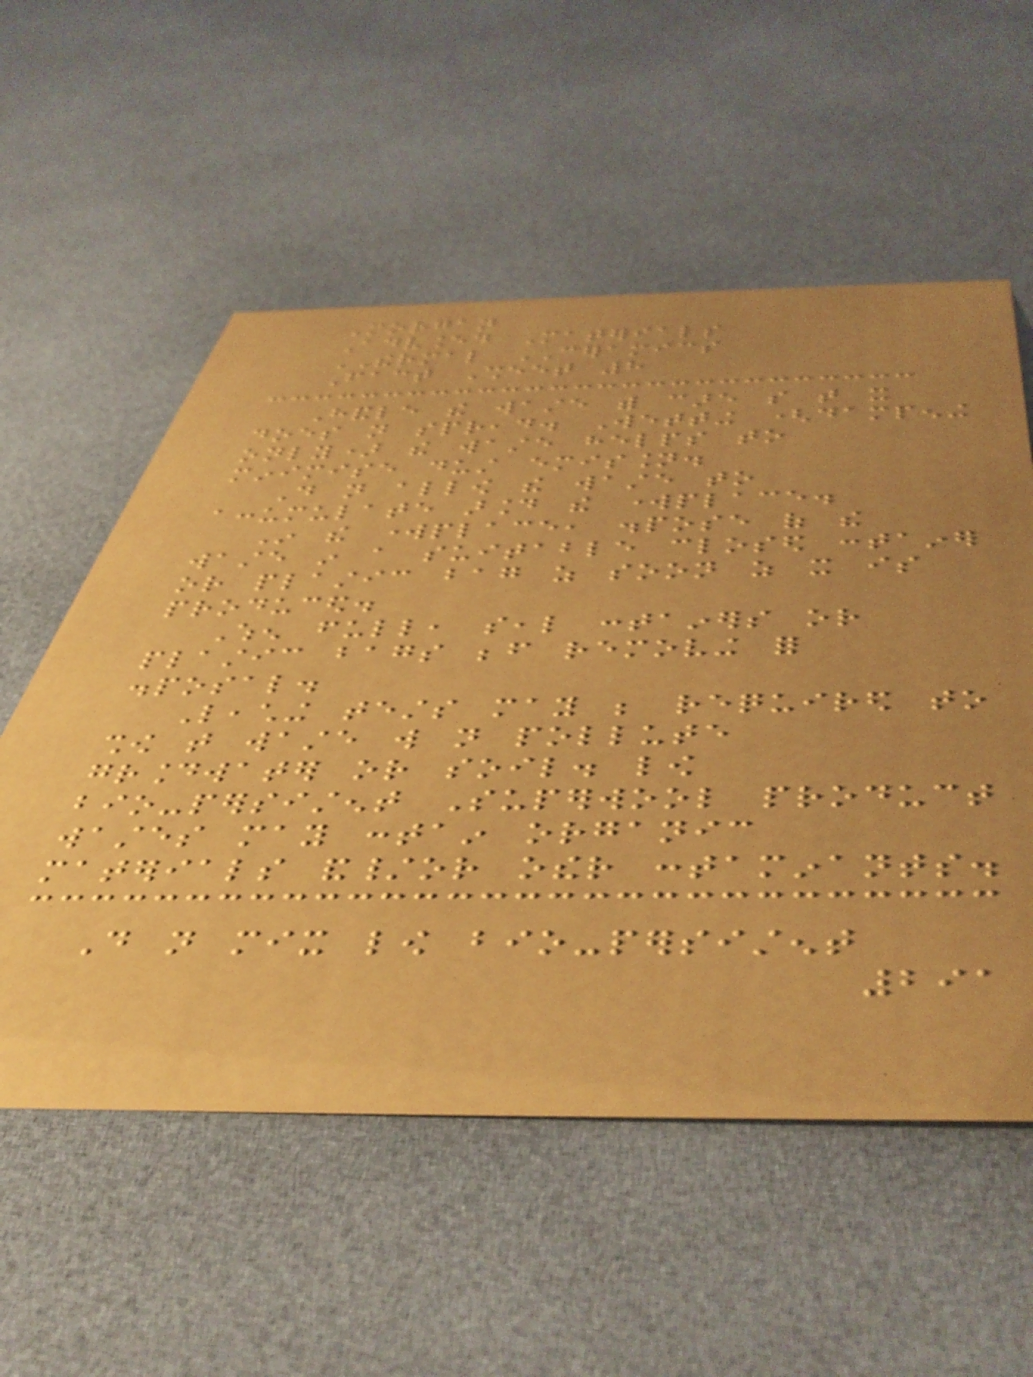Morgan
Advanced Materials
THERMAL CERAMICS
Fact Sheet 8
Handle the waste with care so that it
does not spread. Wetting (dampening
only) the waste helps to
minimise dust emission.
Do not allow the waste to
accumulate around the workplace.
In the workplace, dispose of the
waste in a suitable closed container
or plastic bag as soon as it is
produced.
When full, seal containers or
plastic bags before removing for
disposal.
Leaching tests may be required to
show that waste will not pollute
groundwater or soil. low
bio-persistent Superwool product
wastes may contain organic
materials and/or other contaminants.
Do not mix low bio-persistent
291
